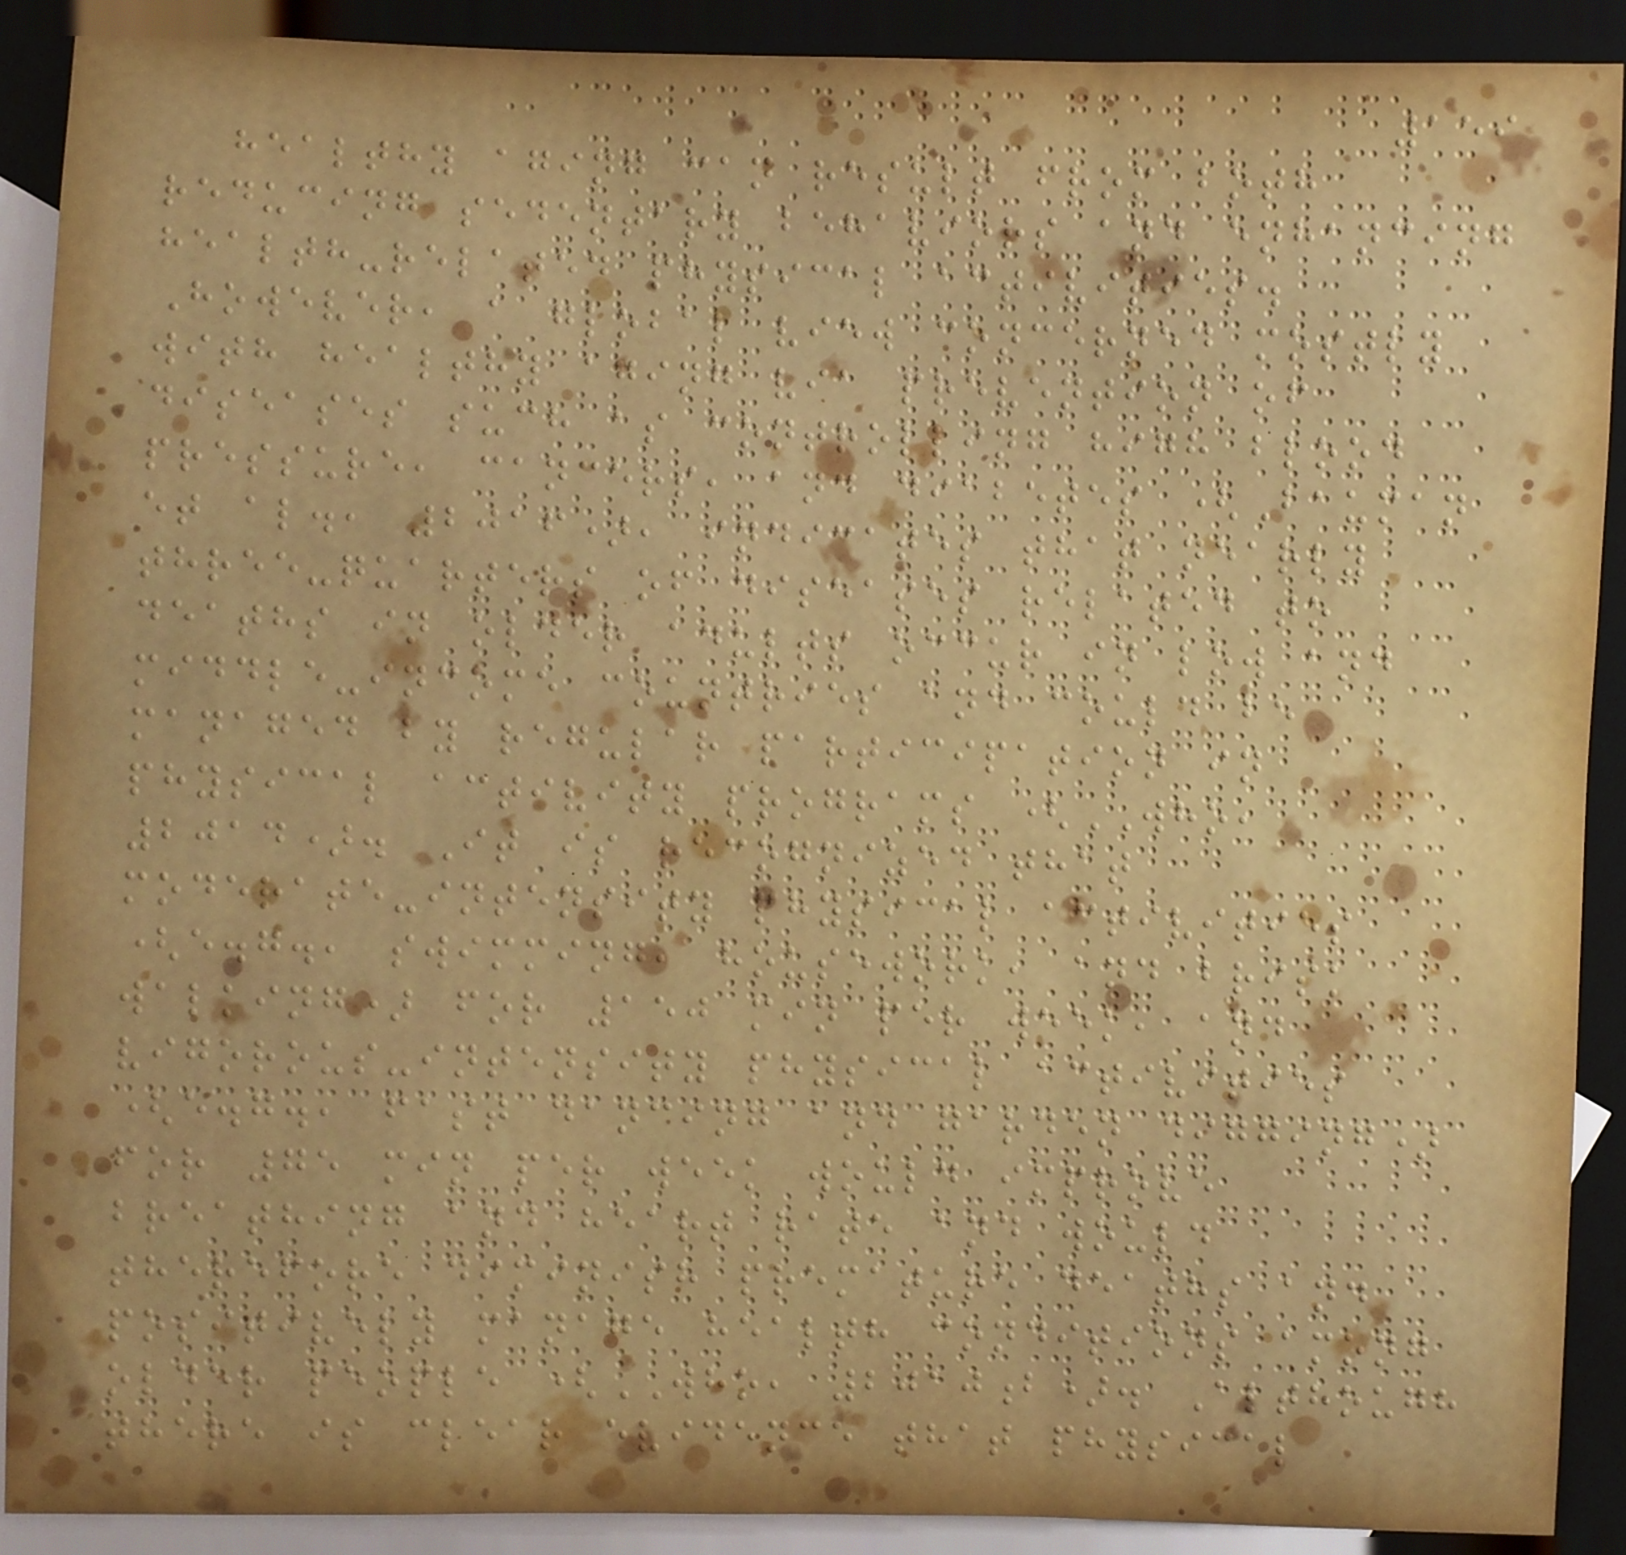159
healthy aging can result from both
reducing sedentary behaviors and enhancing
health-related physical activities.
However, a global view concerned mostly
with healthy aging via prevention of
diseases such as controlling high blood
pressure, cancers, and diabetes (Bauman
et al., 2016), indicates that nearly
three-quarters of diseases related to
deaths in older adults occur in low and
middle-income countries and could be
managed by regular participation in
physical activity programs (WHO,
2014). It is recognized that
moderate-intensity physical activities
(e.g., swimming, housework, and brisk
walking) for 150 min per week, and
vigorous-intensity physical activities
(e.g., fast dancing and garden digging)
for 75 min per week would improve
breathing and heart rate and would
therefore diminish premature deaths and
positively manage health conditions among
older people (WHO, 2010b). Although
there is clear evidence that physical
